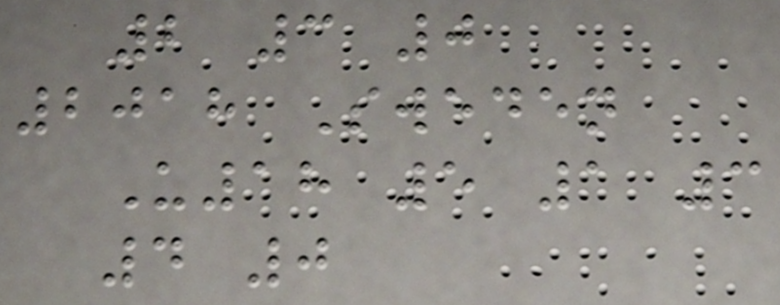2 3 0
2018 Sweden
U18 5 1 3
4 0
